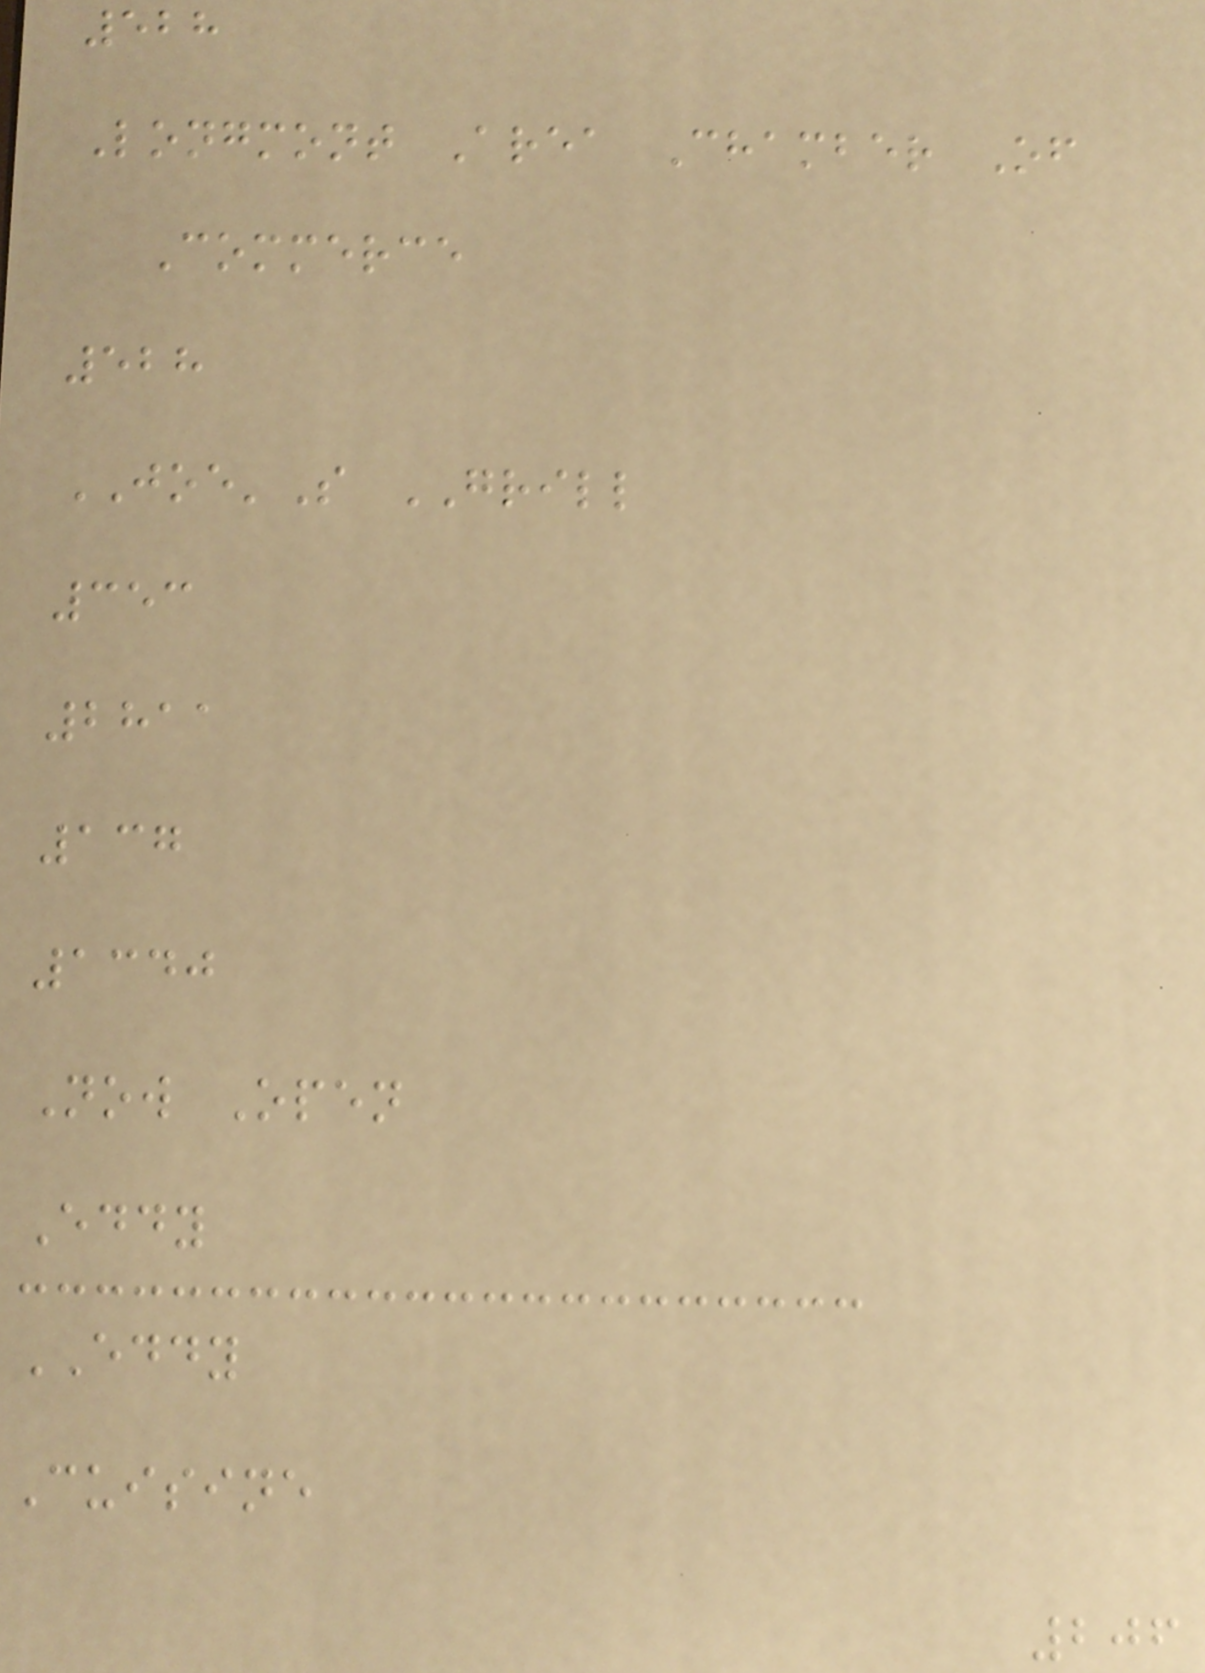528
Longmont Area Chamber Of
Commerce
528
JOE'S GRILL
353
2811
137
1340
Now Open
Eddy
EDDY
Cuisine
206
